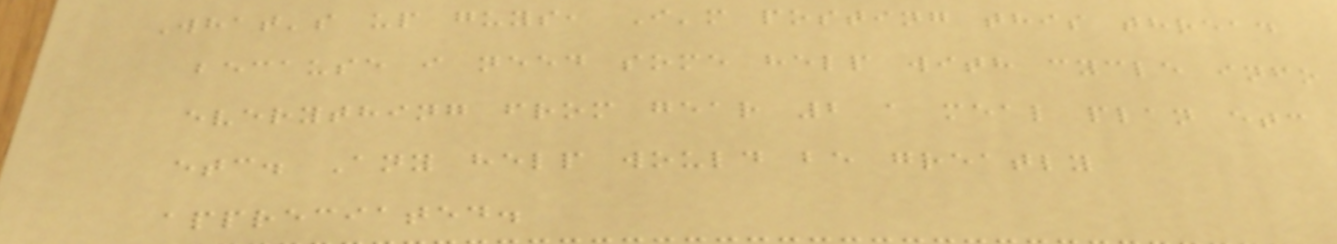What's up guys, I'm posting this thread
because i need some help with cycle info
everything from gear 2 a meal plan etc
etc. Any help would be greatly
appreciated.
